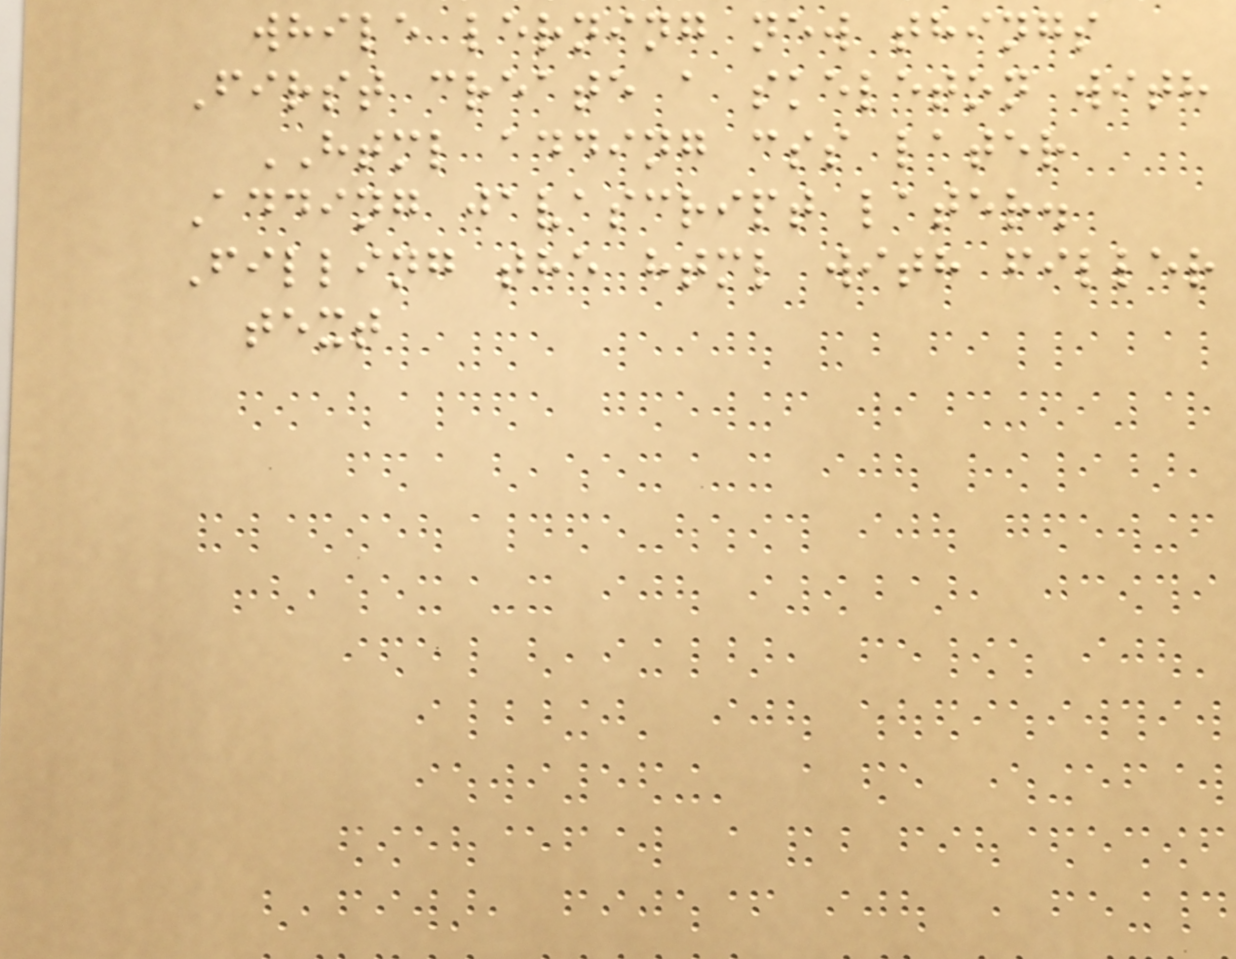while lerning new things
First create a skeleton with
HTML adding css later
Adding javascript later.
Filling the html with filler
text
